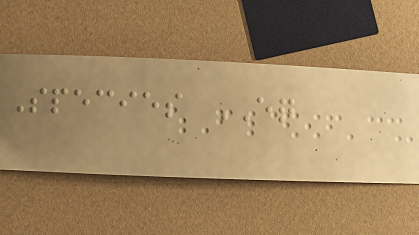Species EQ
